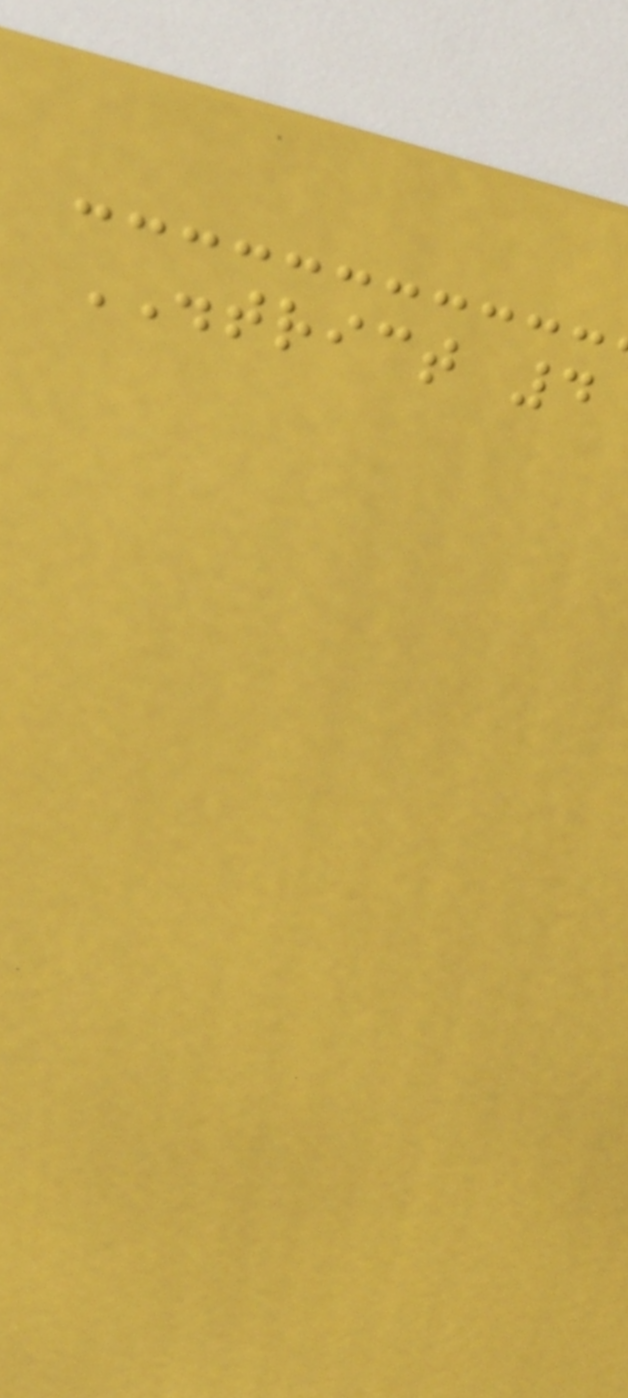DISTRICT 4
